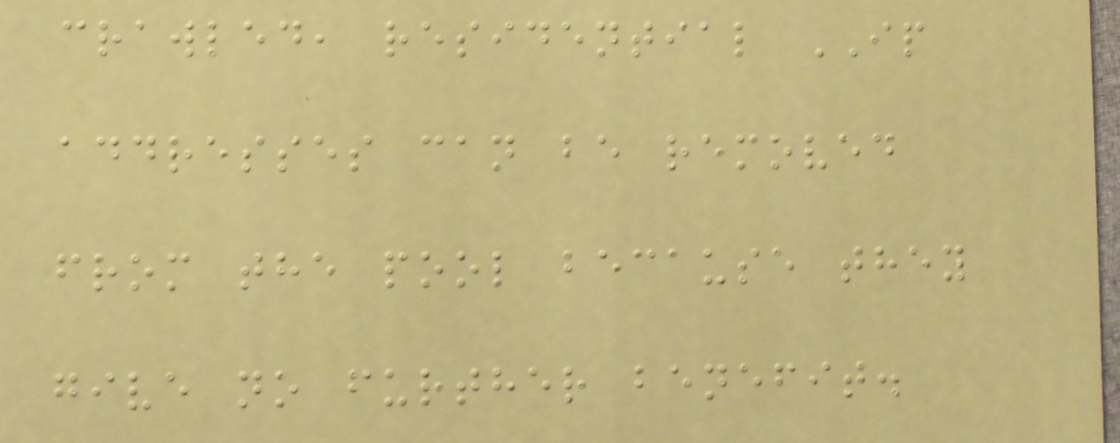crawled, residential IP
addresses can be removed
from the pool because they
give no further benefit.
